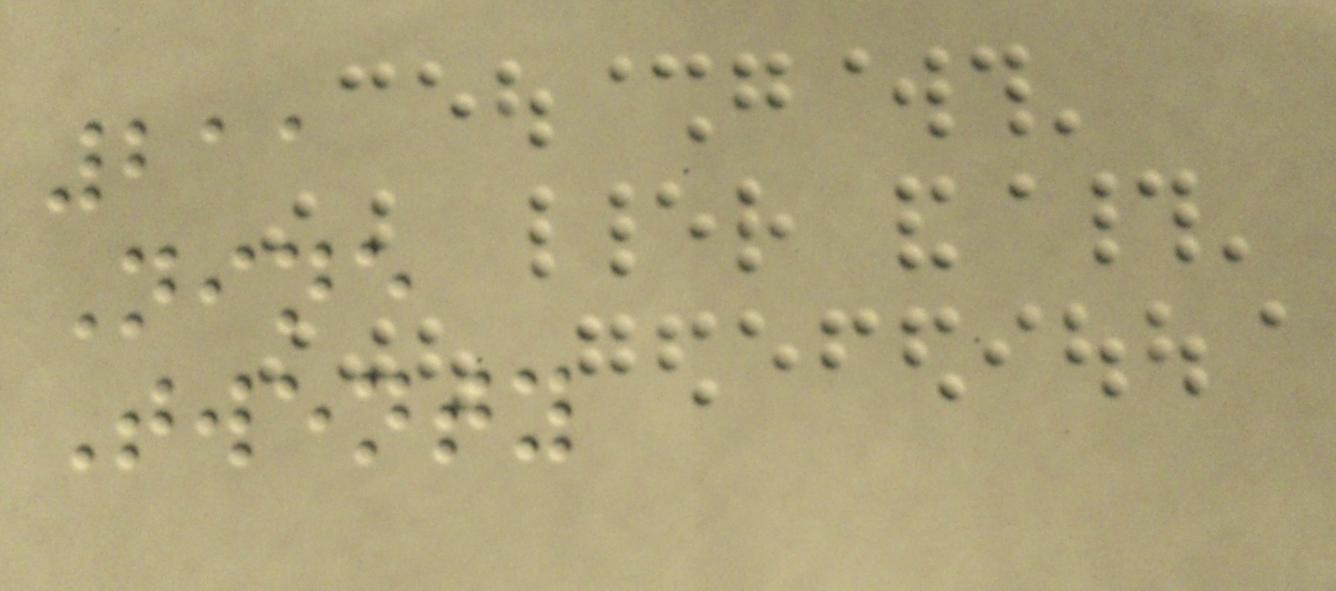211
Nine
Twenty
